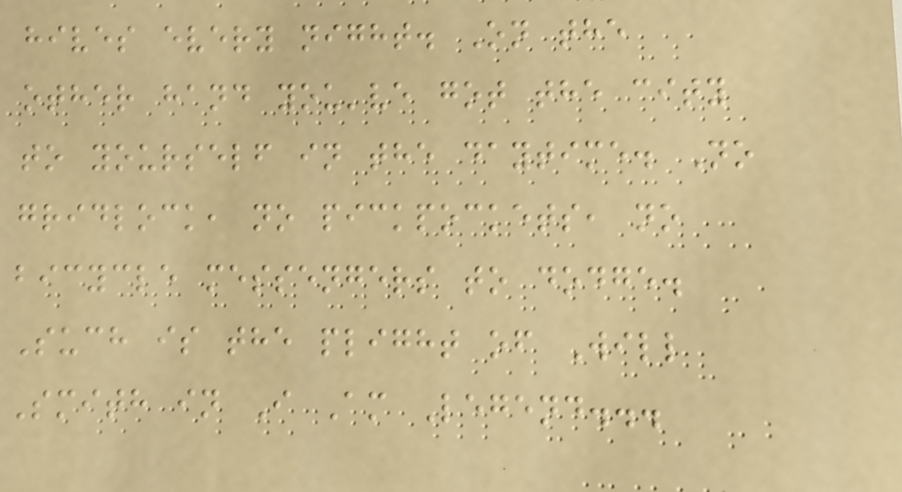hives every night. On the
other hand you've got the city
to yourself in the daytime. No
gridlock, no pickpockets, no
bicycle messengers to dodge.
Such is the plight of Will
Smith in I Am Legend...
